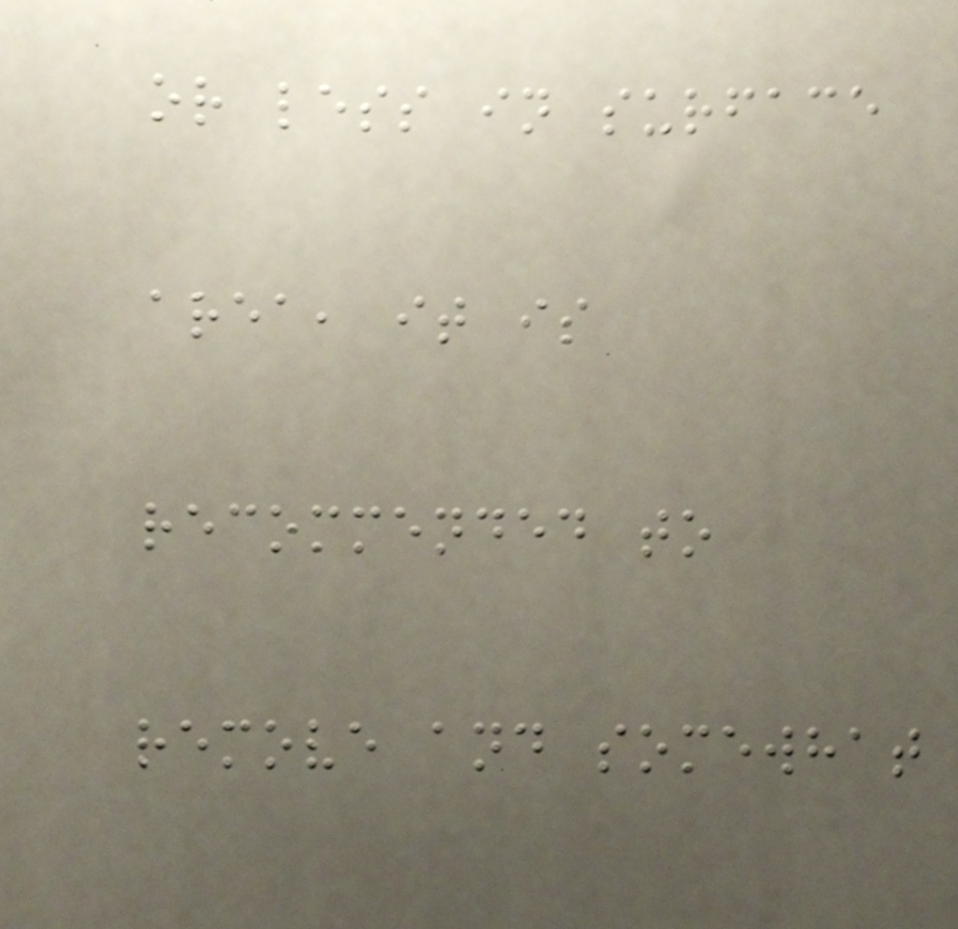or less in surface
area, it is
recommended to
remove and somewhat
